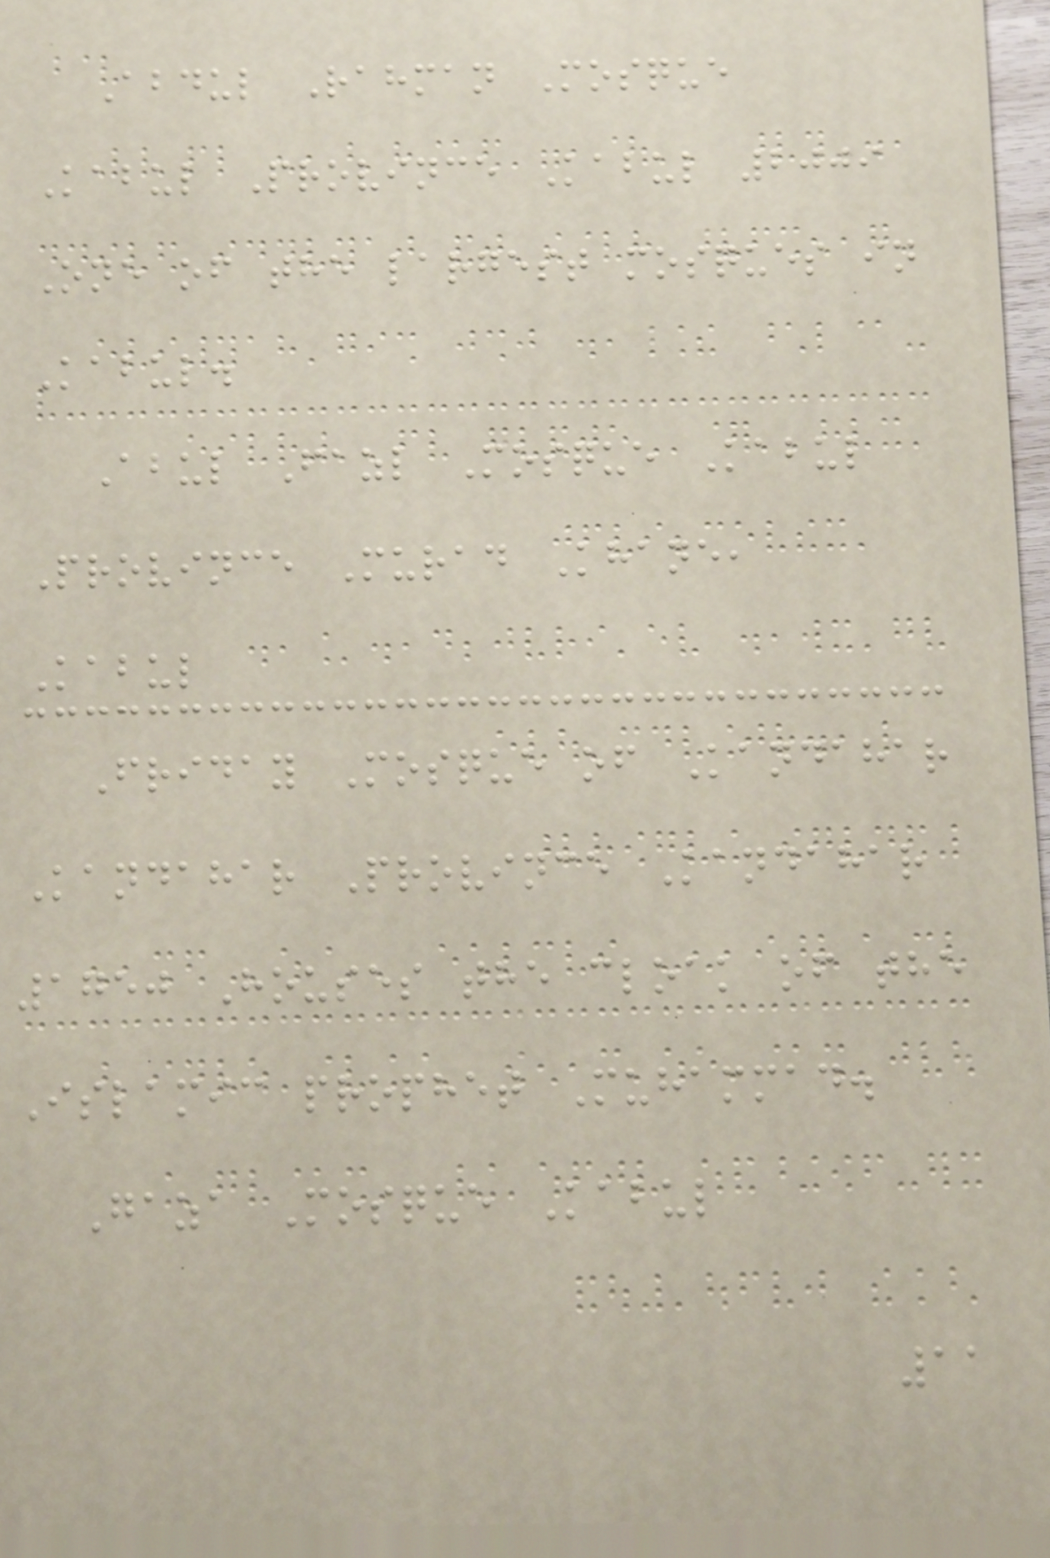Abdul Rahman Mosque
Kabul Province Kabul 2009
One of the largest mosques in
Kabul.
Abul Fazl Mosque Kabul
Province Murad Khane,
Kabul
Friday Mosque of Kandahar
Kandahar Province Kandahar
1750 Houses the cloak of the
Islamic prophet Muhammad.
Gaza Mosque Kabul
11
